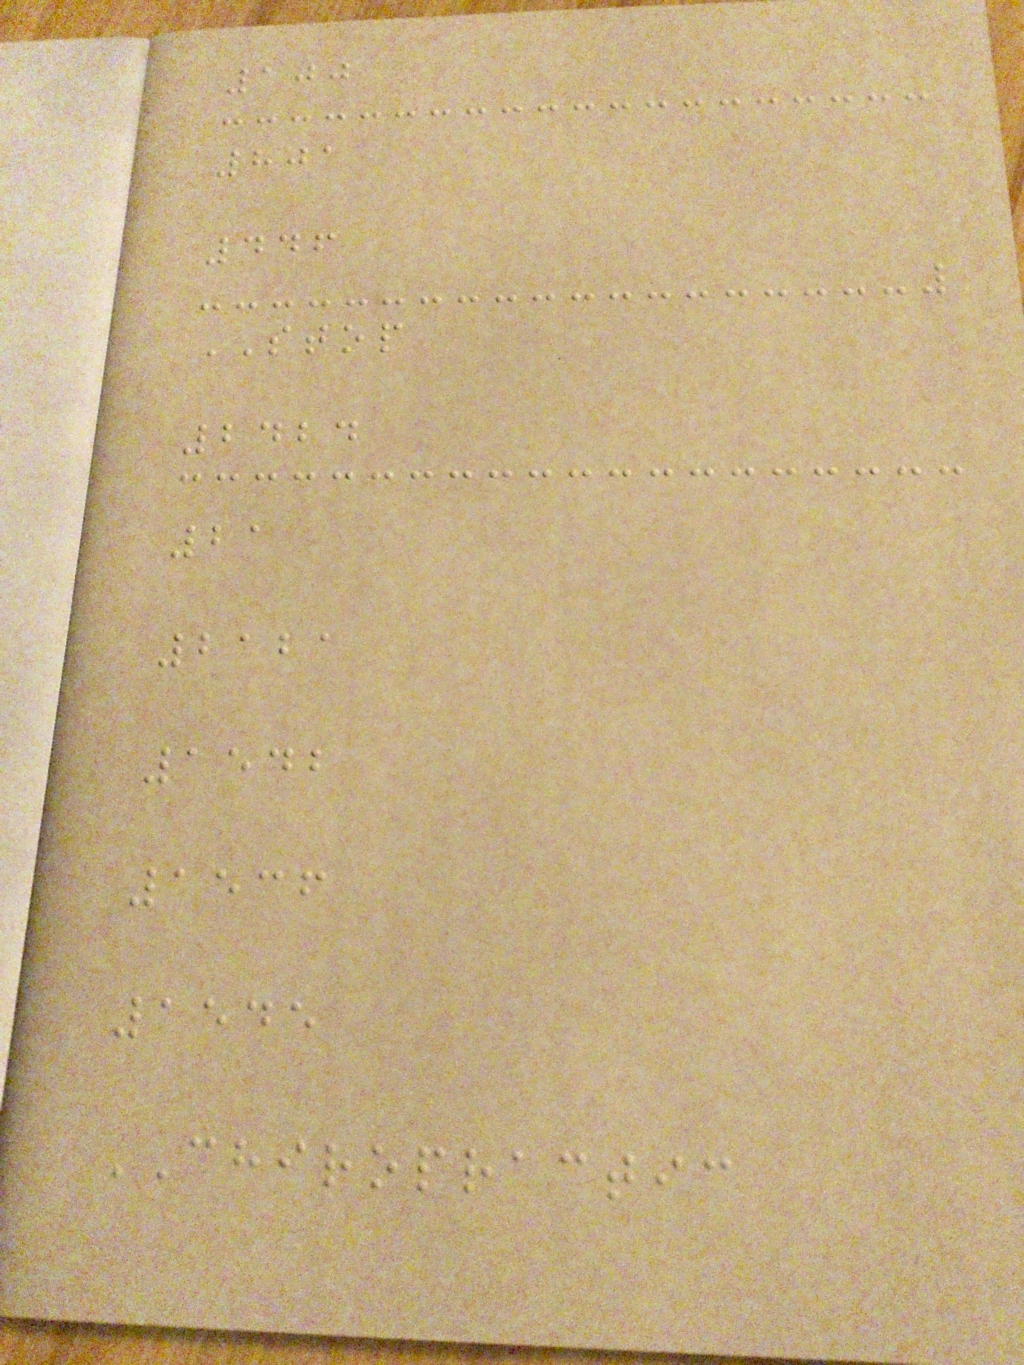100
801
446
STOP
2424
21
2121
1542
1536
1545
CHIROPRACTIC
